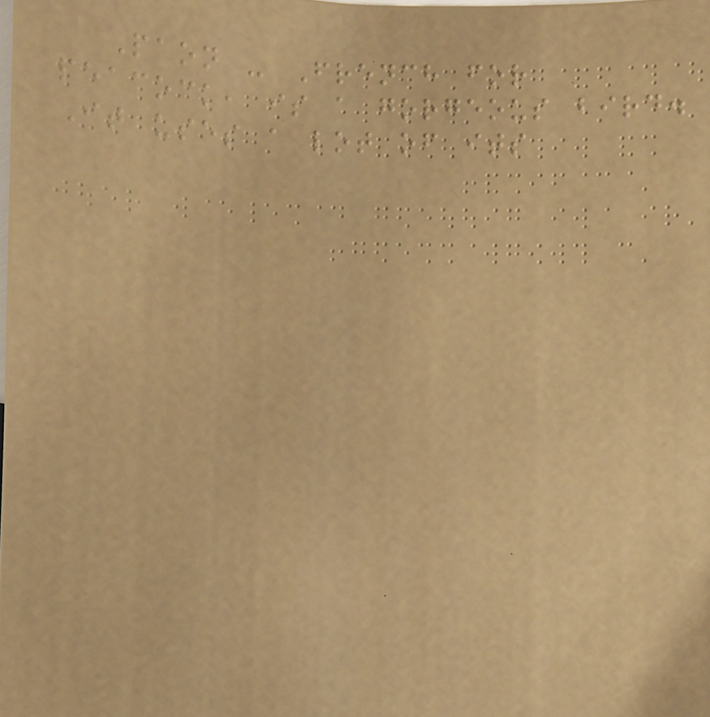Paon - French for
peacock, is a gorgeous bird.
It uses a lot of its
